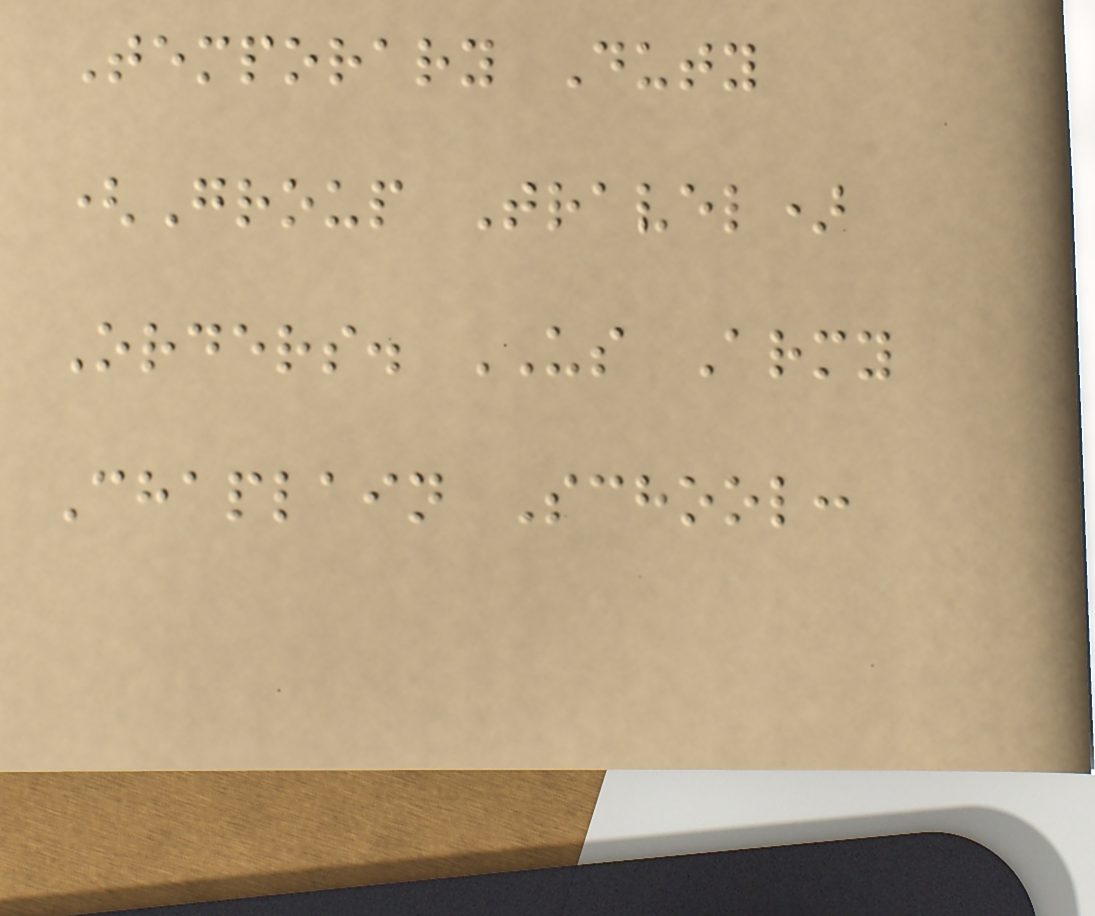Temporary Duty
(Group Travel)
Orders. US Army
Chaplain School:
